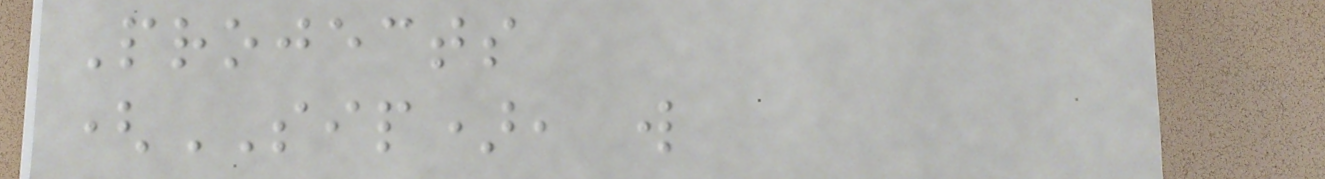Projects
(SIP), will
